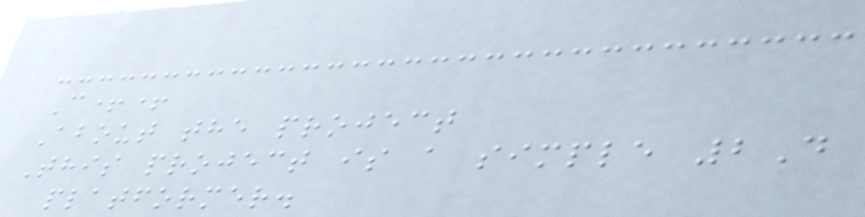C++
About the project
This project is a simple 2D
platformer.
